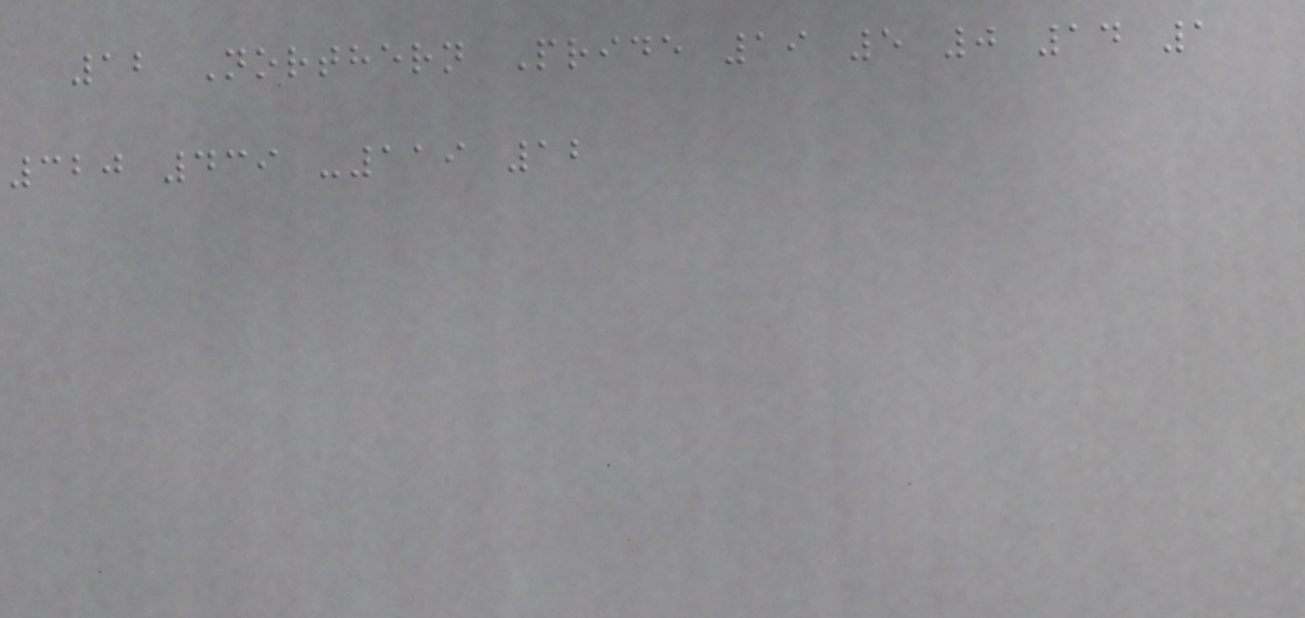12 Northern Pride 19 5 0 14 1
320 439 -119 12
